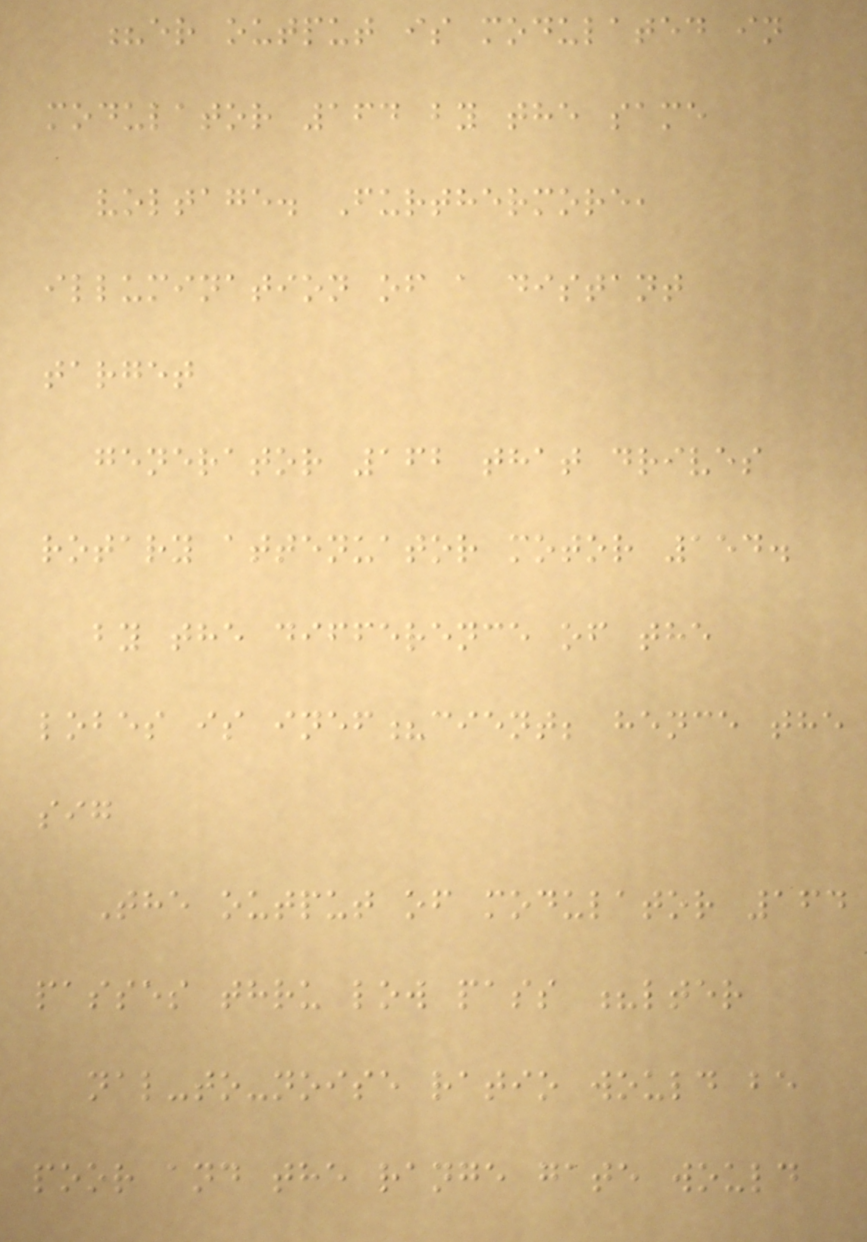?er output is modulated in
modulator 164 by the same
voltage. Furthermore,
illumination of a distant
target
generator 162 that drives
rotary attenuator motor 154.
by the difference of the
lobes is inef?cient; hence the
sig
The output of modulator 164
passes thru low pass ?lter
nal-to-noise ratio would be
poor and the range gate would
